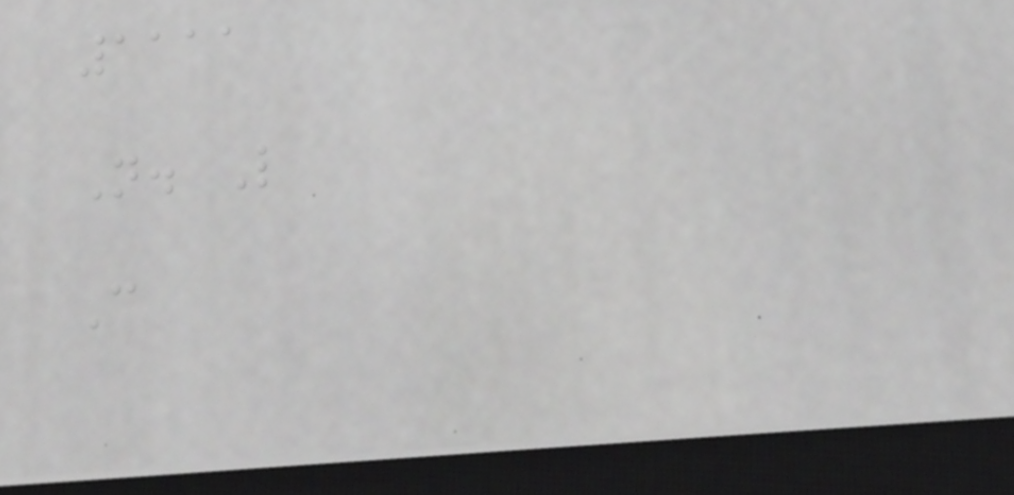1111
N. L
C
